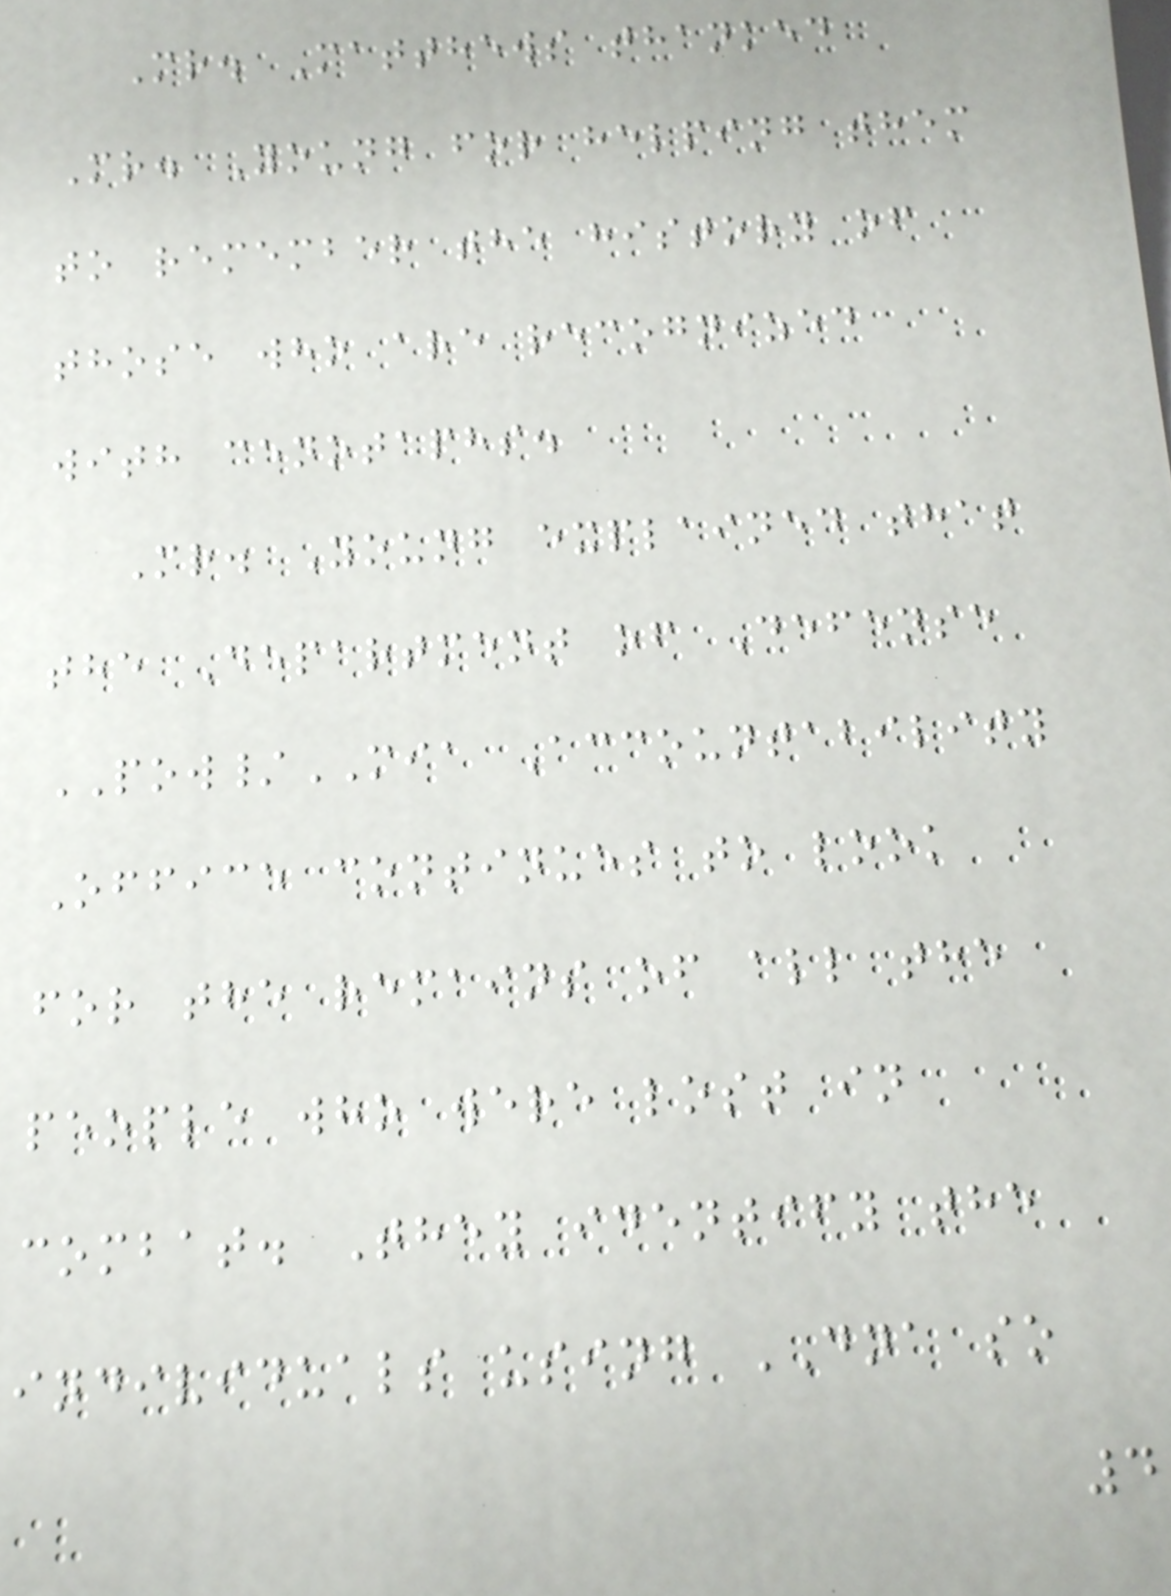Mr. Matthews thanked
Mr. Young for helping them
to remember the history of
those who are recognized
with cenotaphs.
Mr. Young explained that
the Department of Defense
POW/MIA Accountability
Office continues to look
for the remains of all the
people who were lost in
combat. They identify the
individuals using DNA so
4
